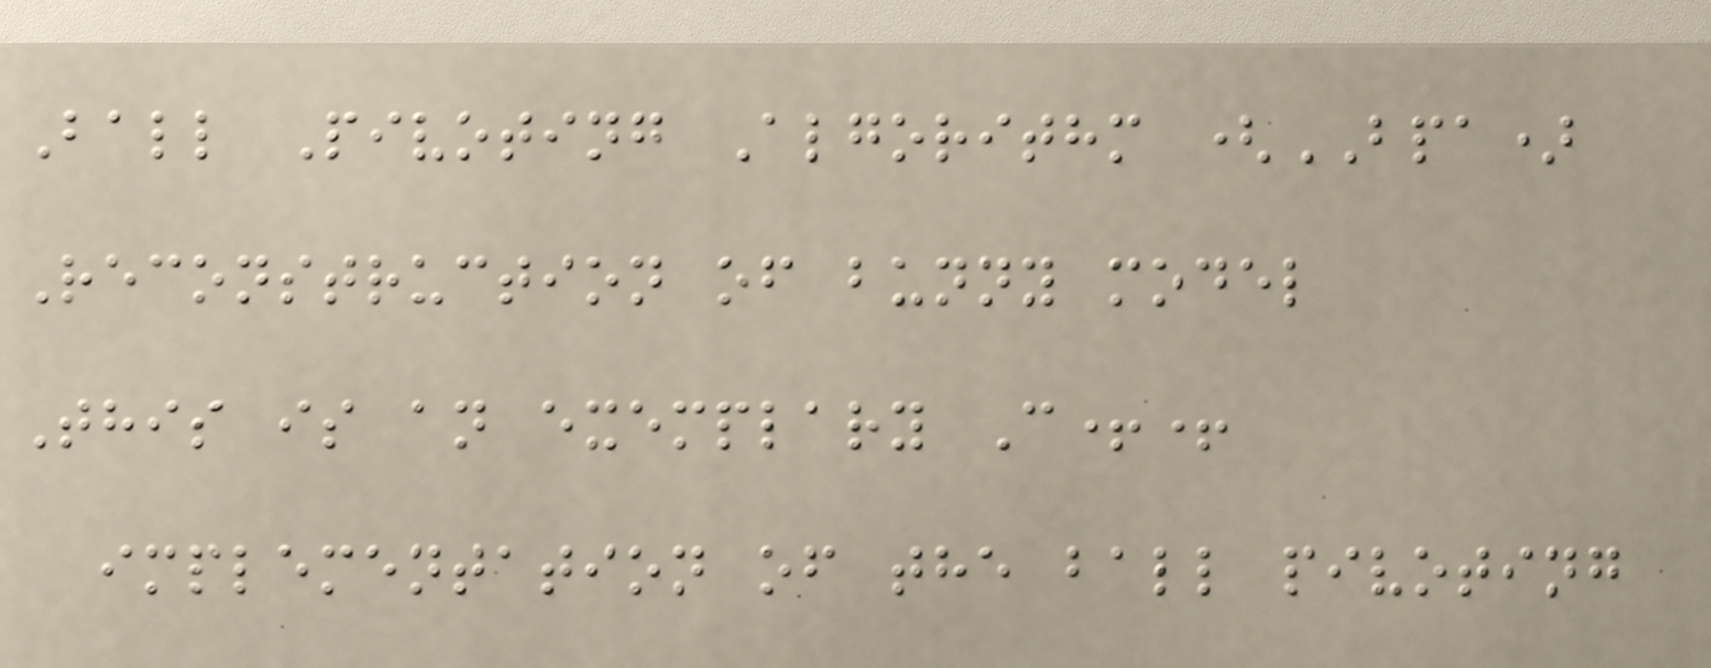Ball Pivoting Algorithm (BPA)
Reconstruction of bunny model
This is an exemplary C++
implementation of the ball pivoting
